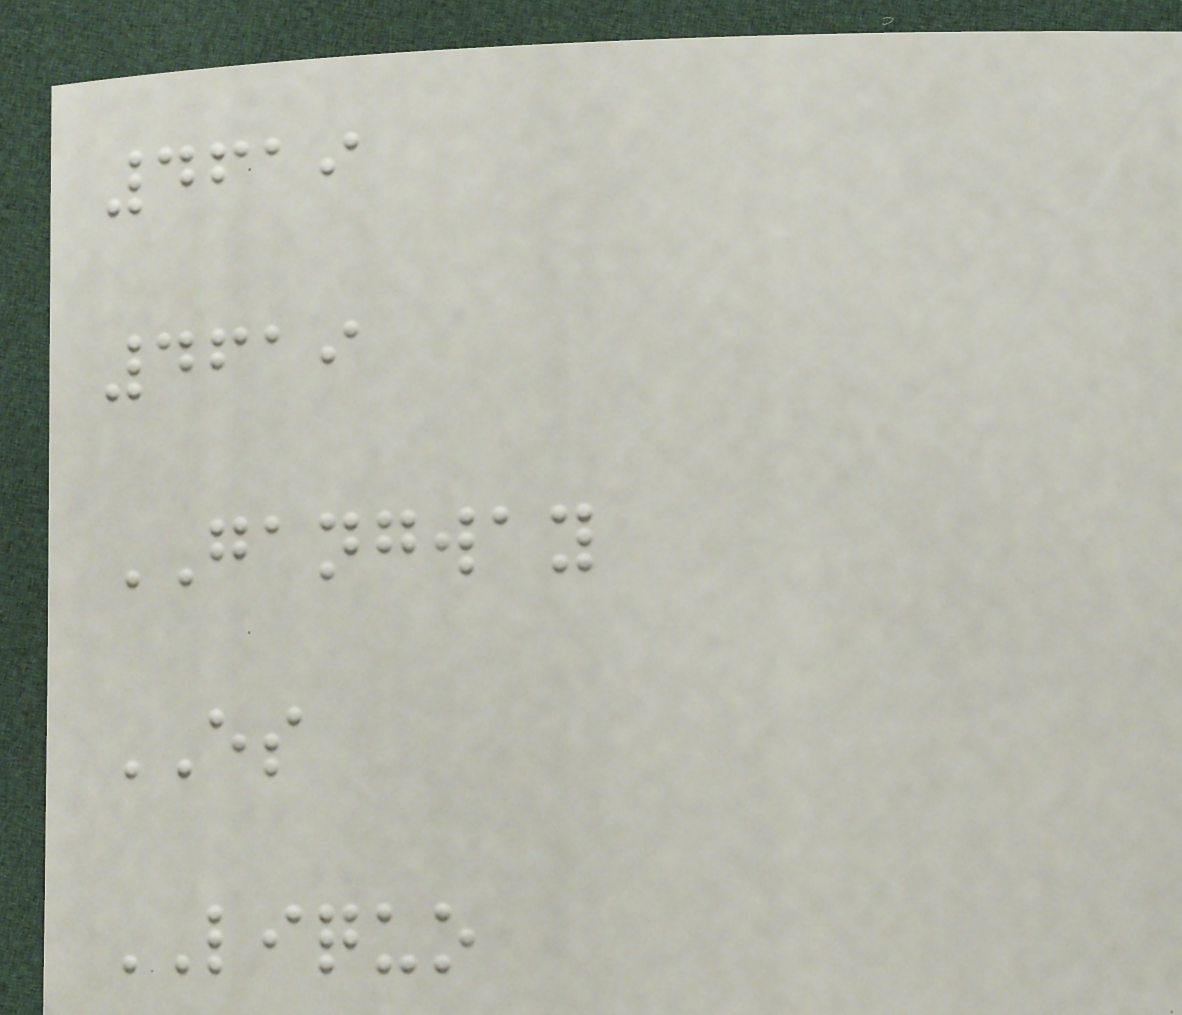4619
4619
GANGWAY
ES
LIQUO
